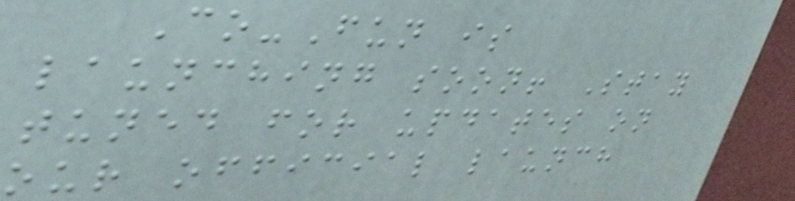Co-Fun is
launching soon! Stay
tuned for updates on
our official launch
